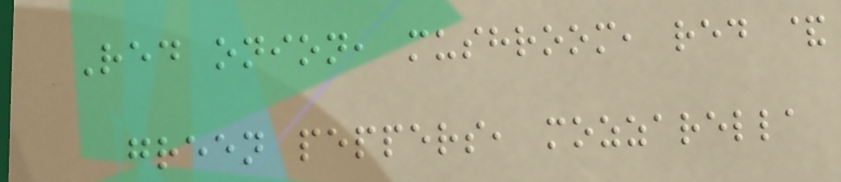Red onion, mushroom, red &
green peppers, mozzarella
